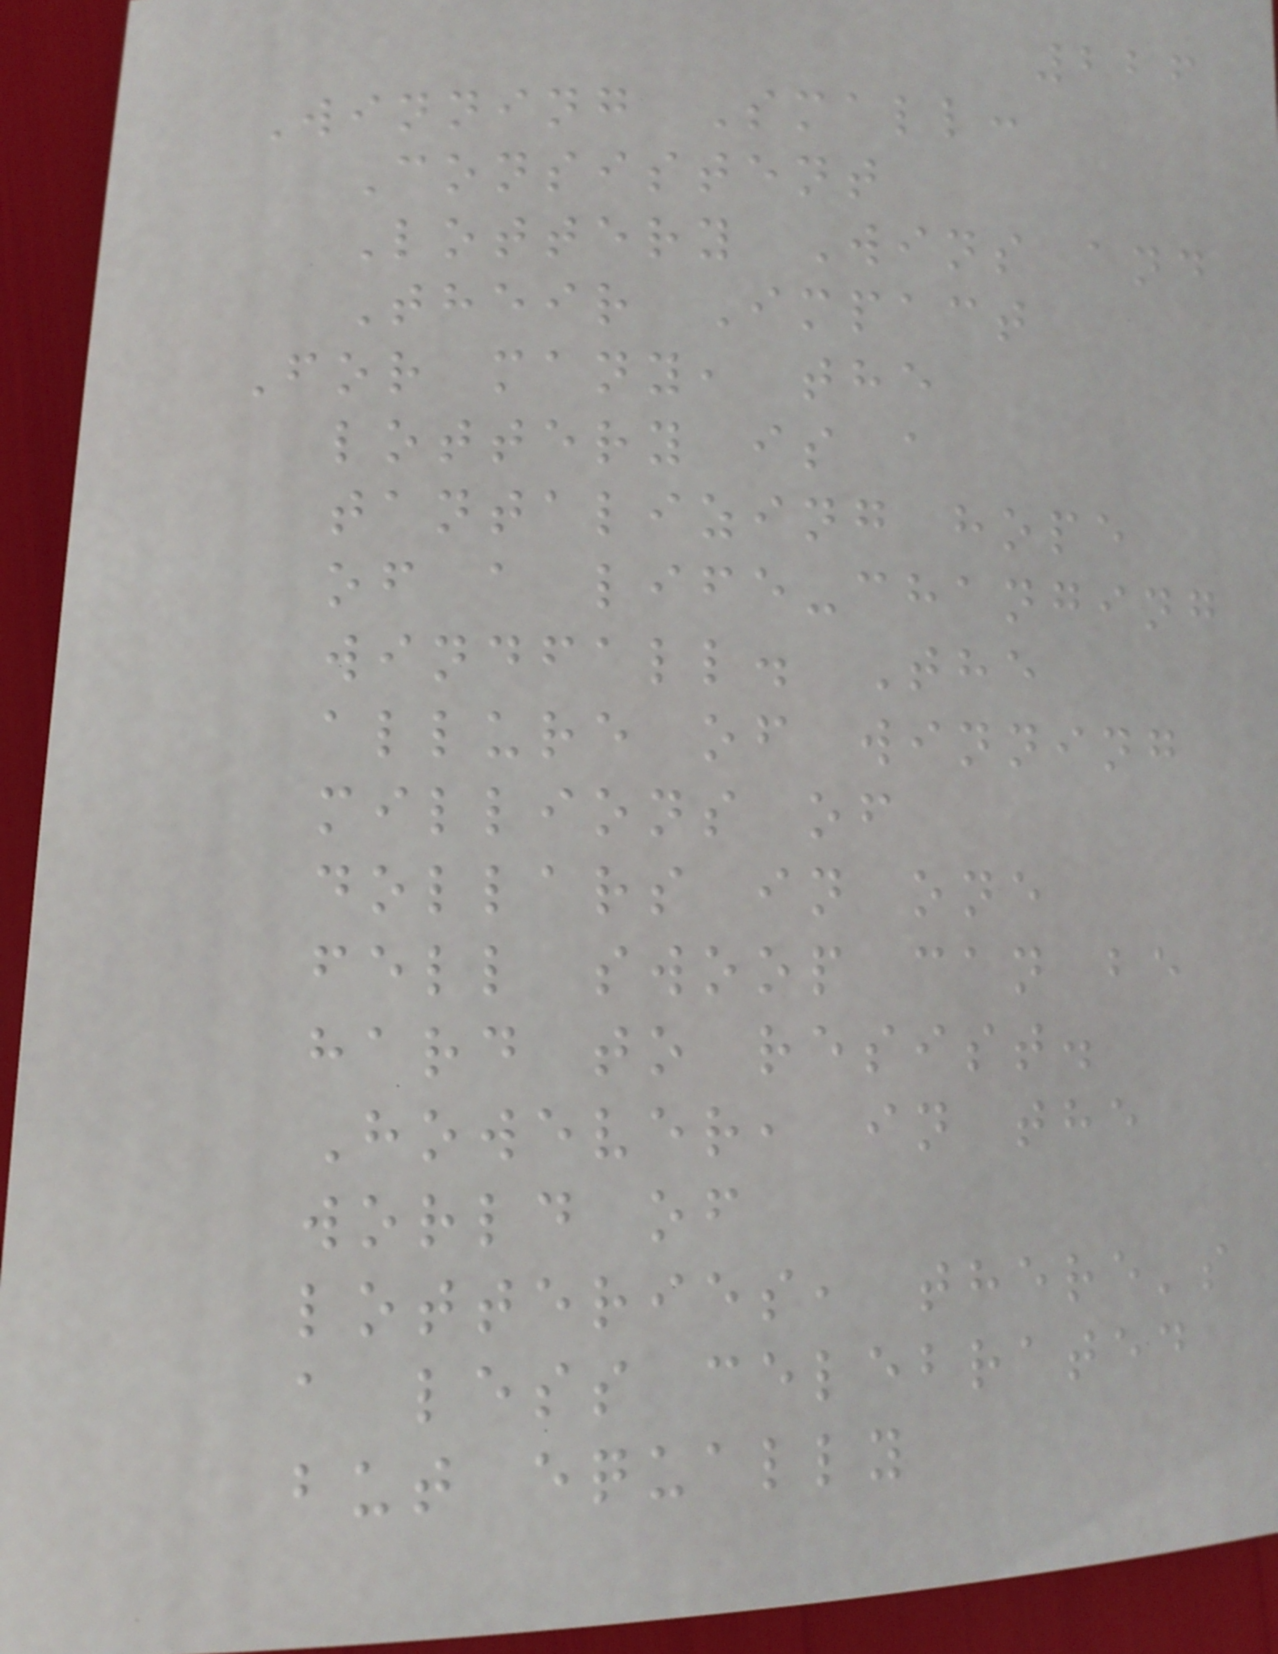226
Winning Small:
Consistent
Lottery Wins and
Their Impact
For many, the
lottery is a
tantalizing hope
of a life-changing
windfall. The
allure of winning
millions of
dollars in one
fell swoop can be
hard to resist.
However, in the
world of
lotteries, there's
a less celebrated
but equally
